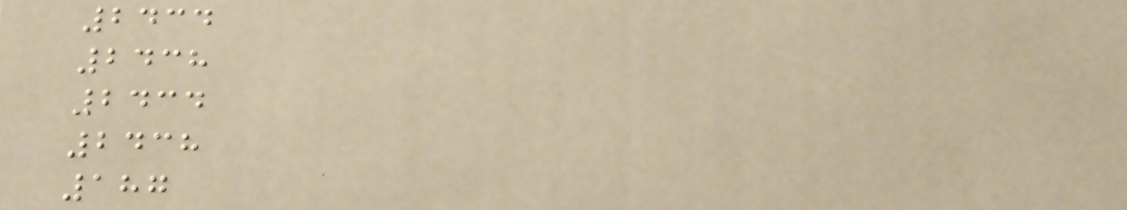2434
2438
2434
2438
187
